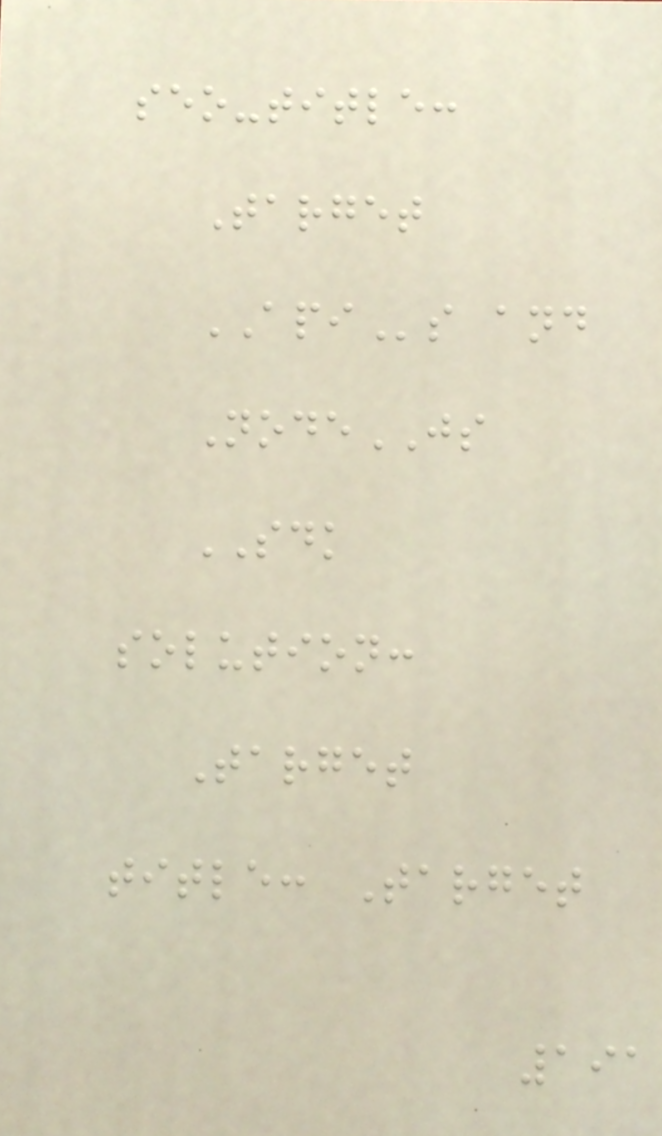seo-title:
Target
APIs and
NodeJS
SDK
solution:
Target
title: Target
191
